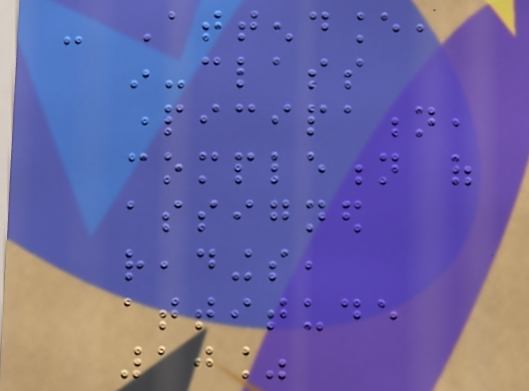- Attendance,
in-class
participation,
completion of
assigned
readings,
attitude
10%
